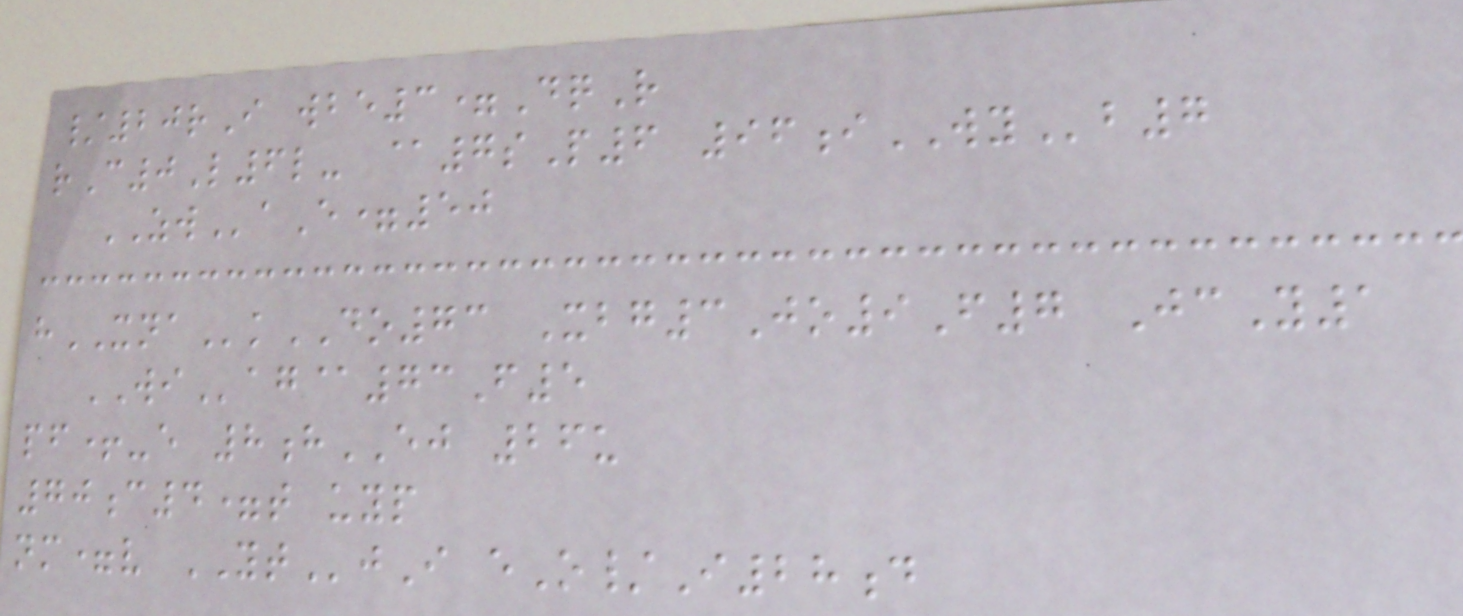/20rI wbe3=DqR
rC0L6l- @7sP6 96iWYb7
ZWaE=50
hXNAkDO73 Xbg3Jo9F7 JcY1
WIag@73F5
pf+-e 8hEJ 26u
70c4=t uyp
nm=v YTjI eO/I28d
